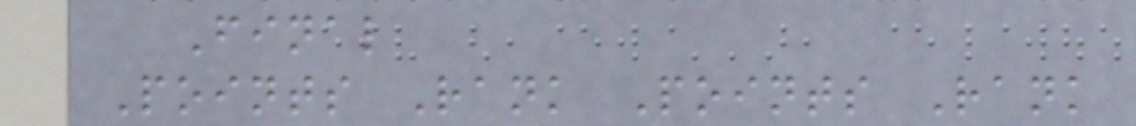Final
Points Rank Points Rank
